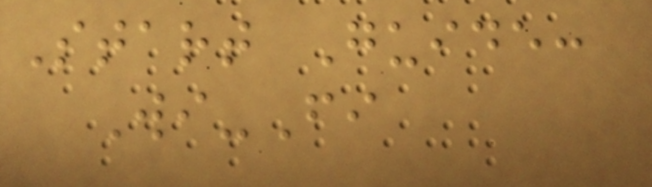Start Guide:
Wi-Fi
